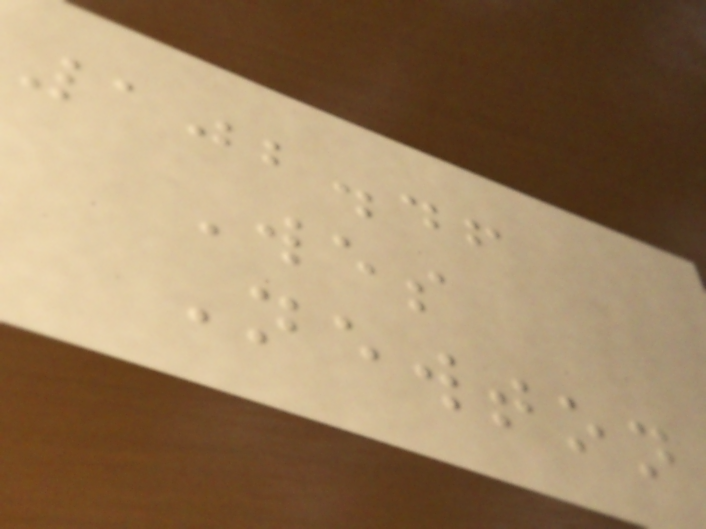102.46
Wes
Newton
